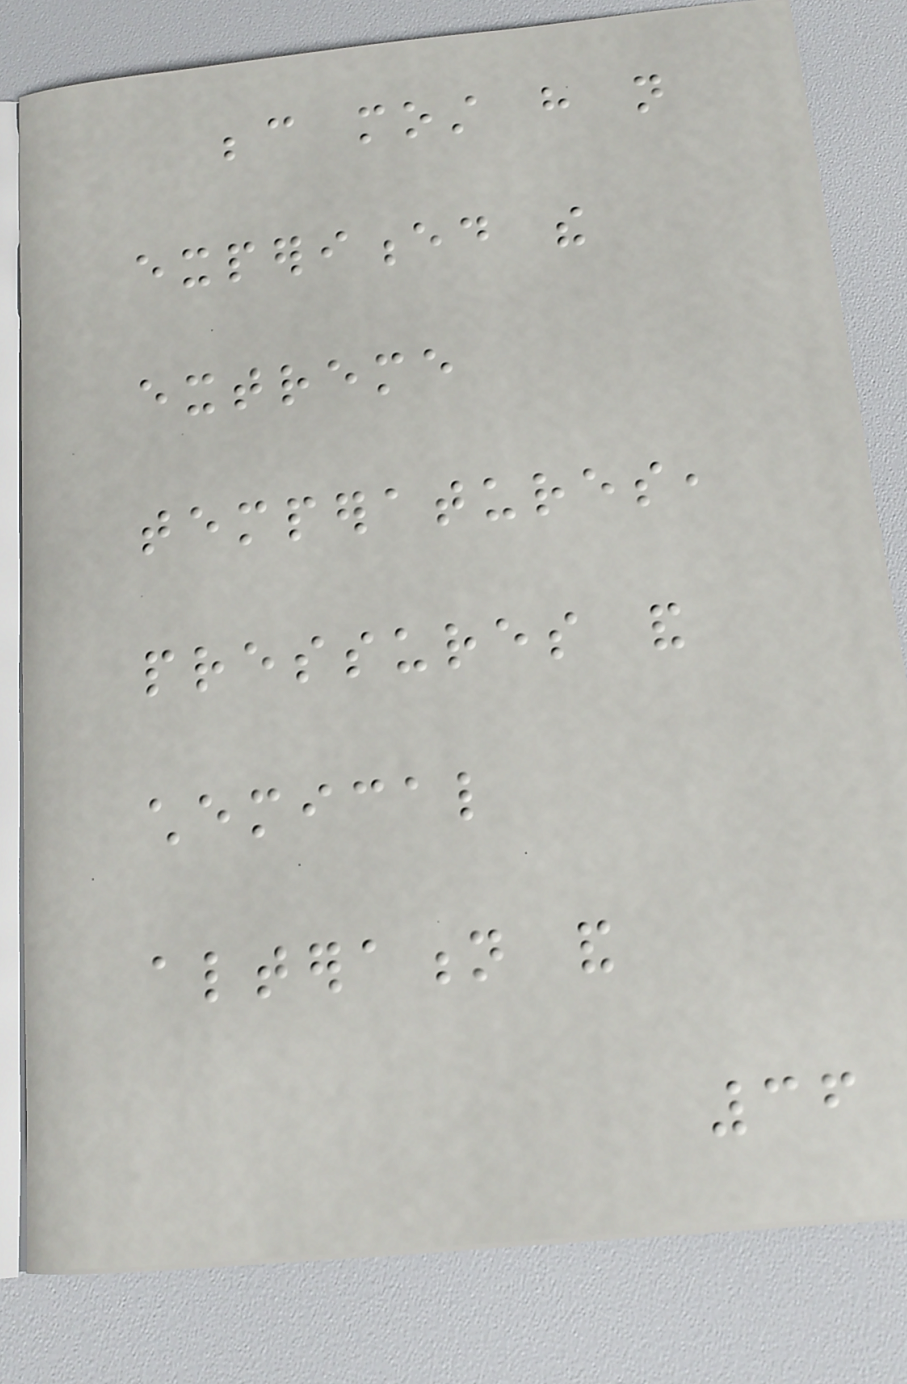because most have not
experienced the
extreme
temperatures,
pressures and
chemical
alteration and
36
